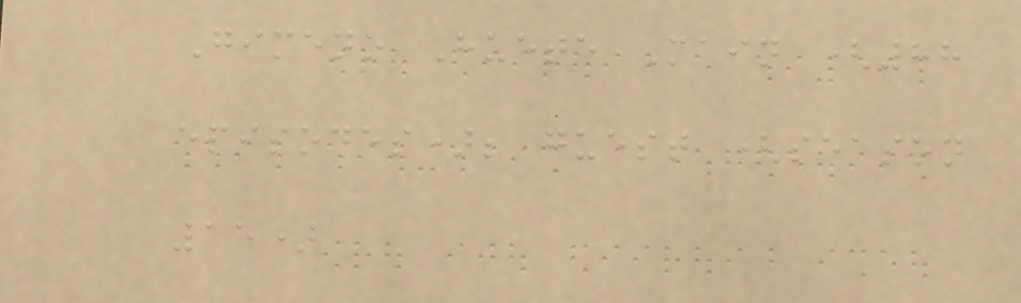Gimeno Huete Main (88
episodes); guest (season
15)
